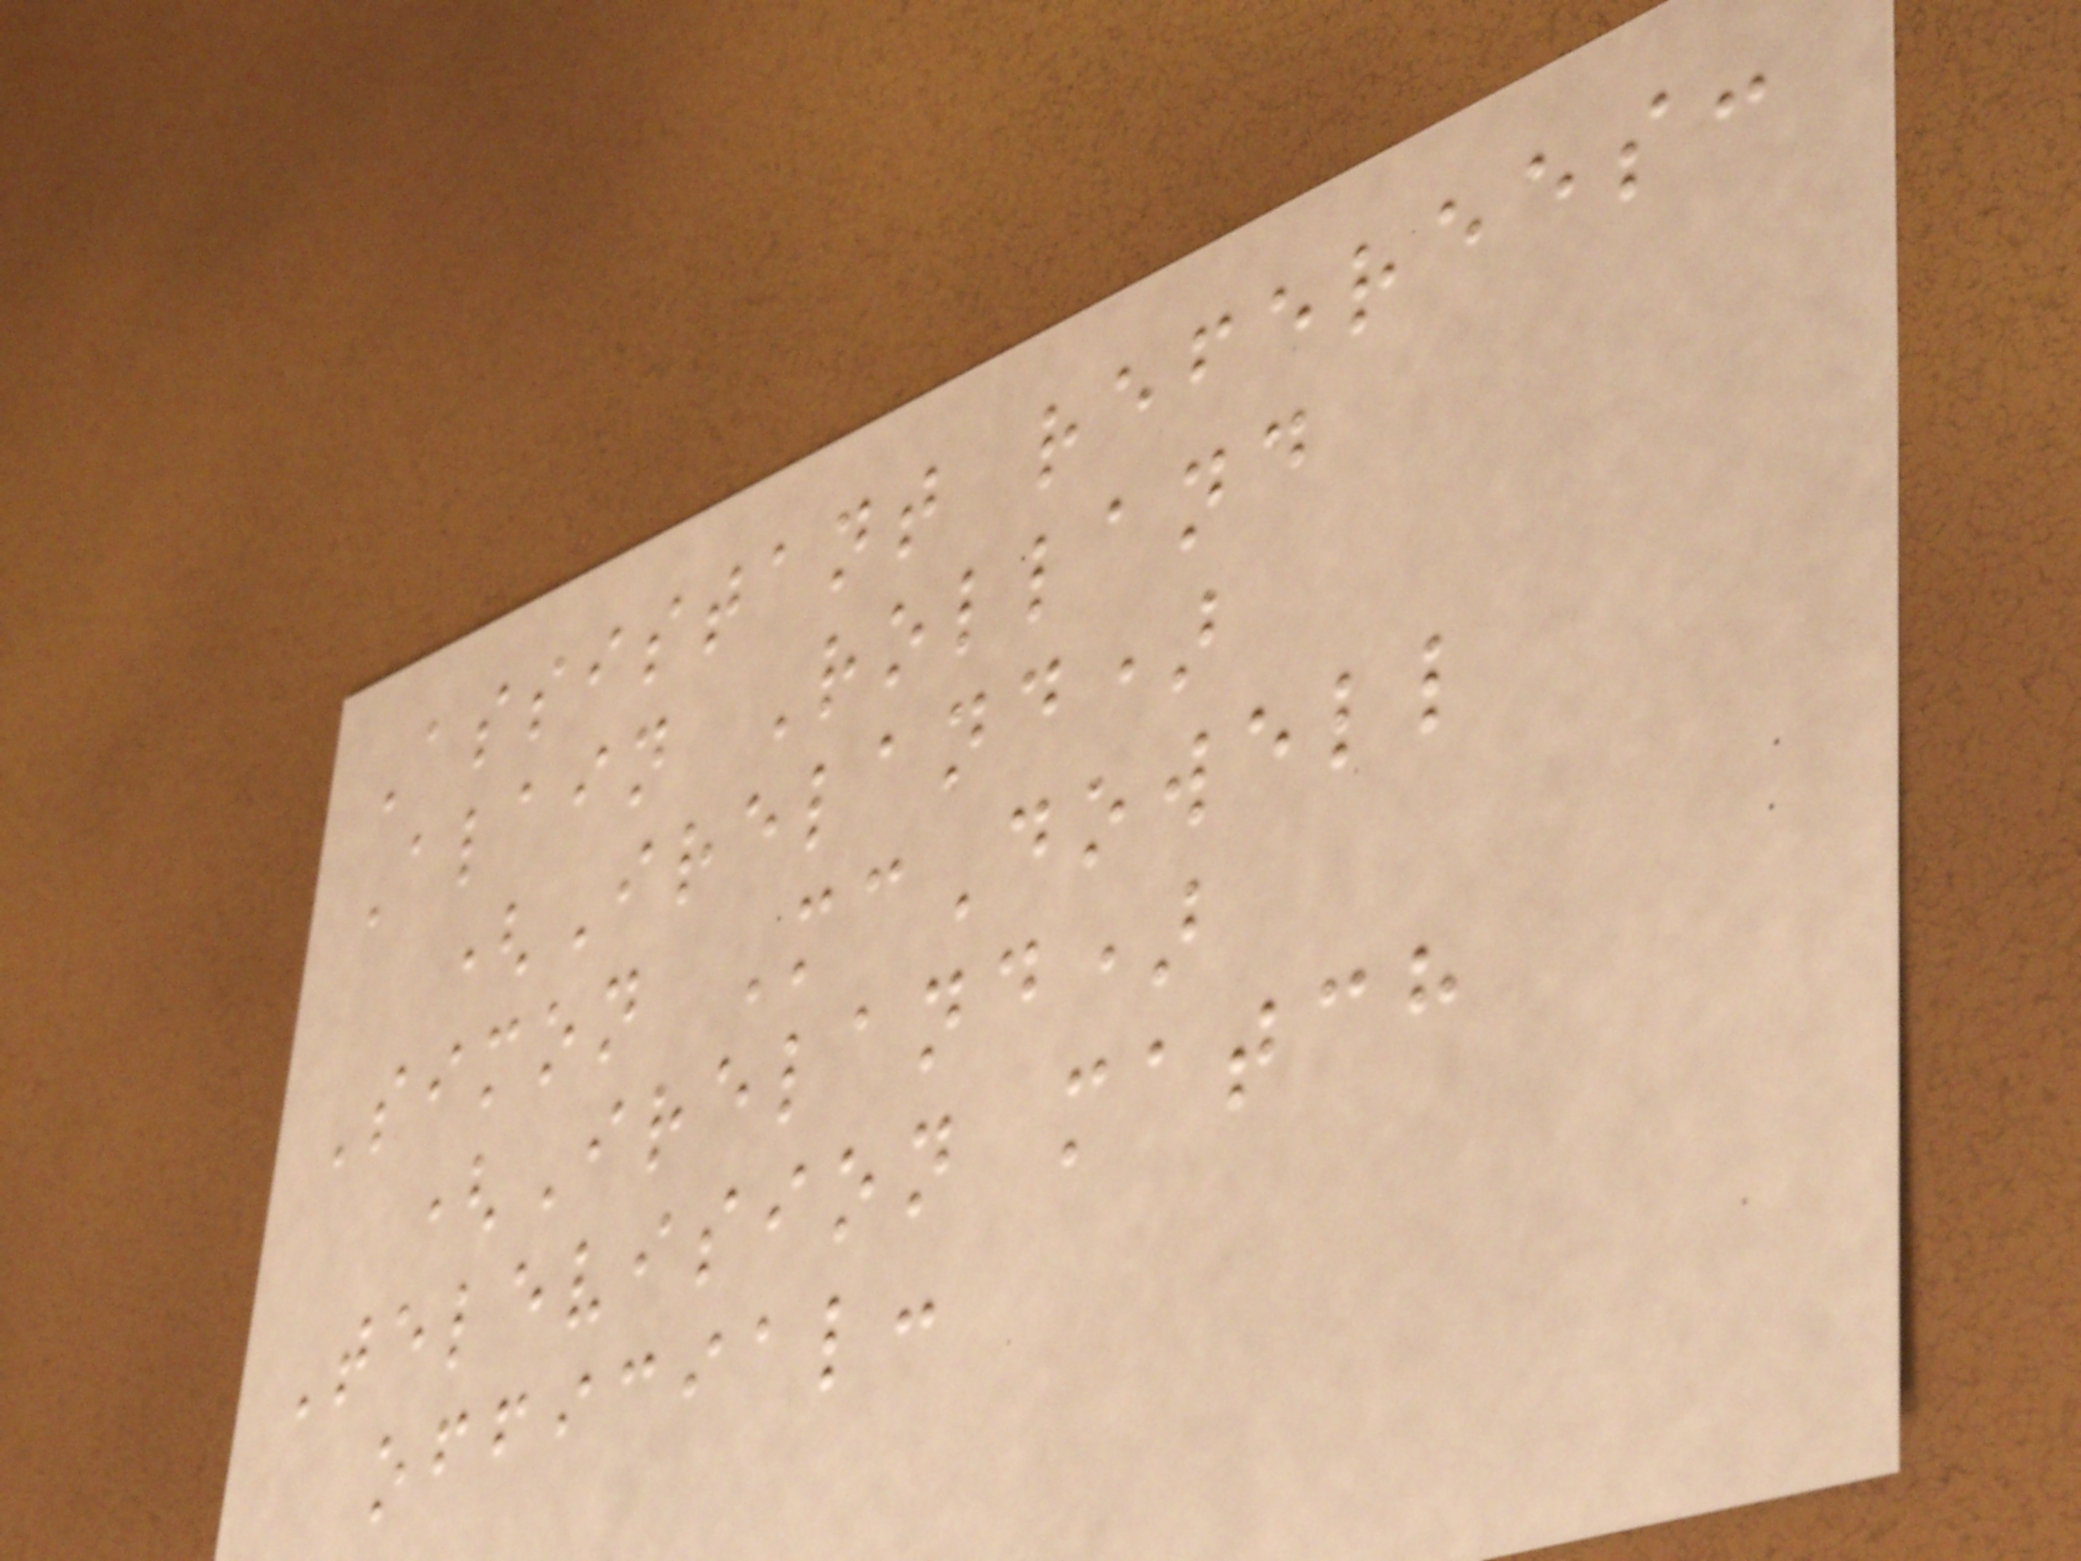Assistant referees:
Alain Rolland
(Ireland)
Simon McDowell
(Ireland)
Television match
official:
